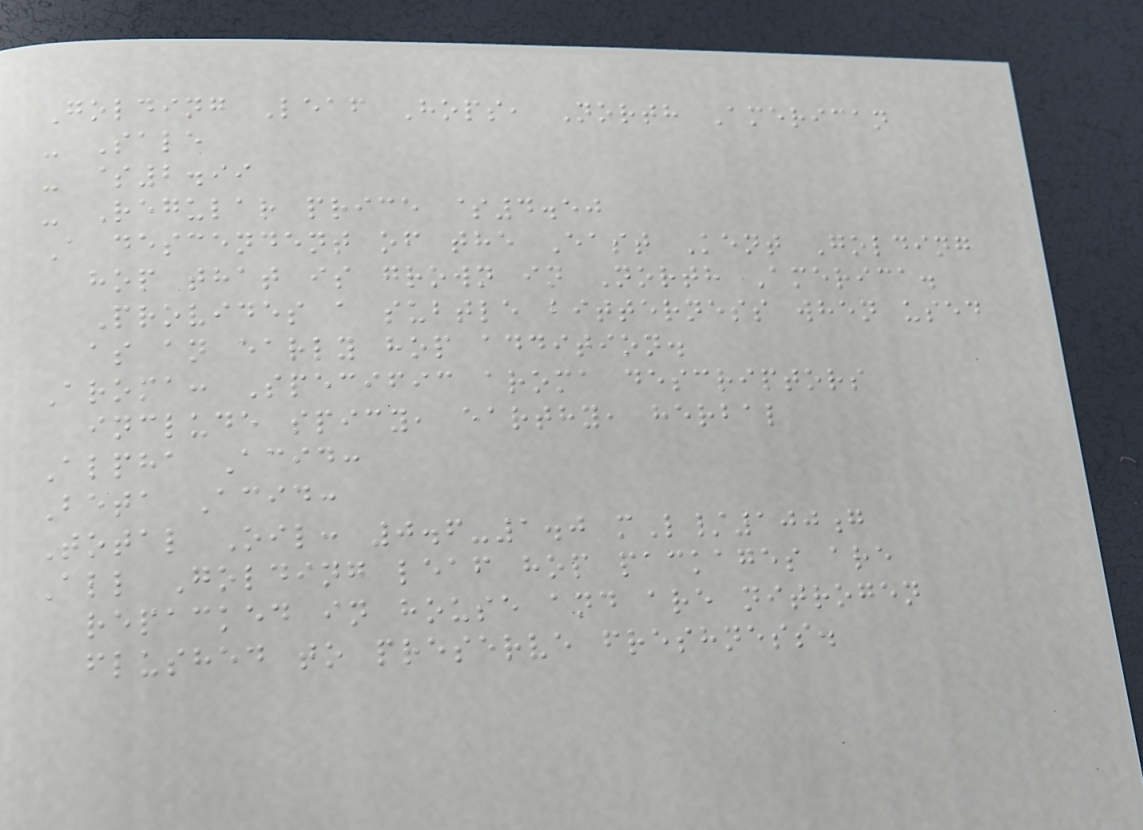Golding Leaf Hops, North American
- Sale
- $2.99
- Regular price $4.50
A descendent of the East Kent Golding
hop that is grown in North America.
Provides a subtle bitterness when used
as an early hop addition.
Aroma: Specific aroma descriptors
include spicy, earthy, herbal
Alpha Acid:
Beta Acid:
Total Oil: 0.6-1.0 mL/100g
All Golding leaf hop packages are
repacked in house and are nitrogen
flushed to preserve freshness.
